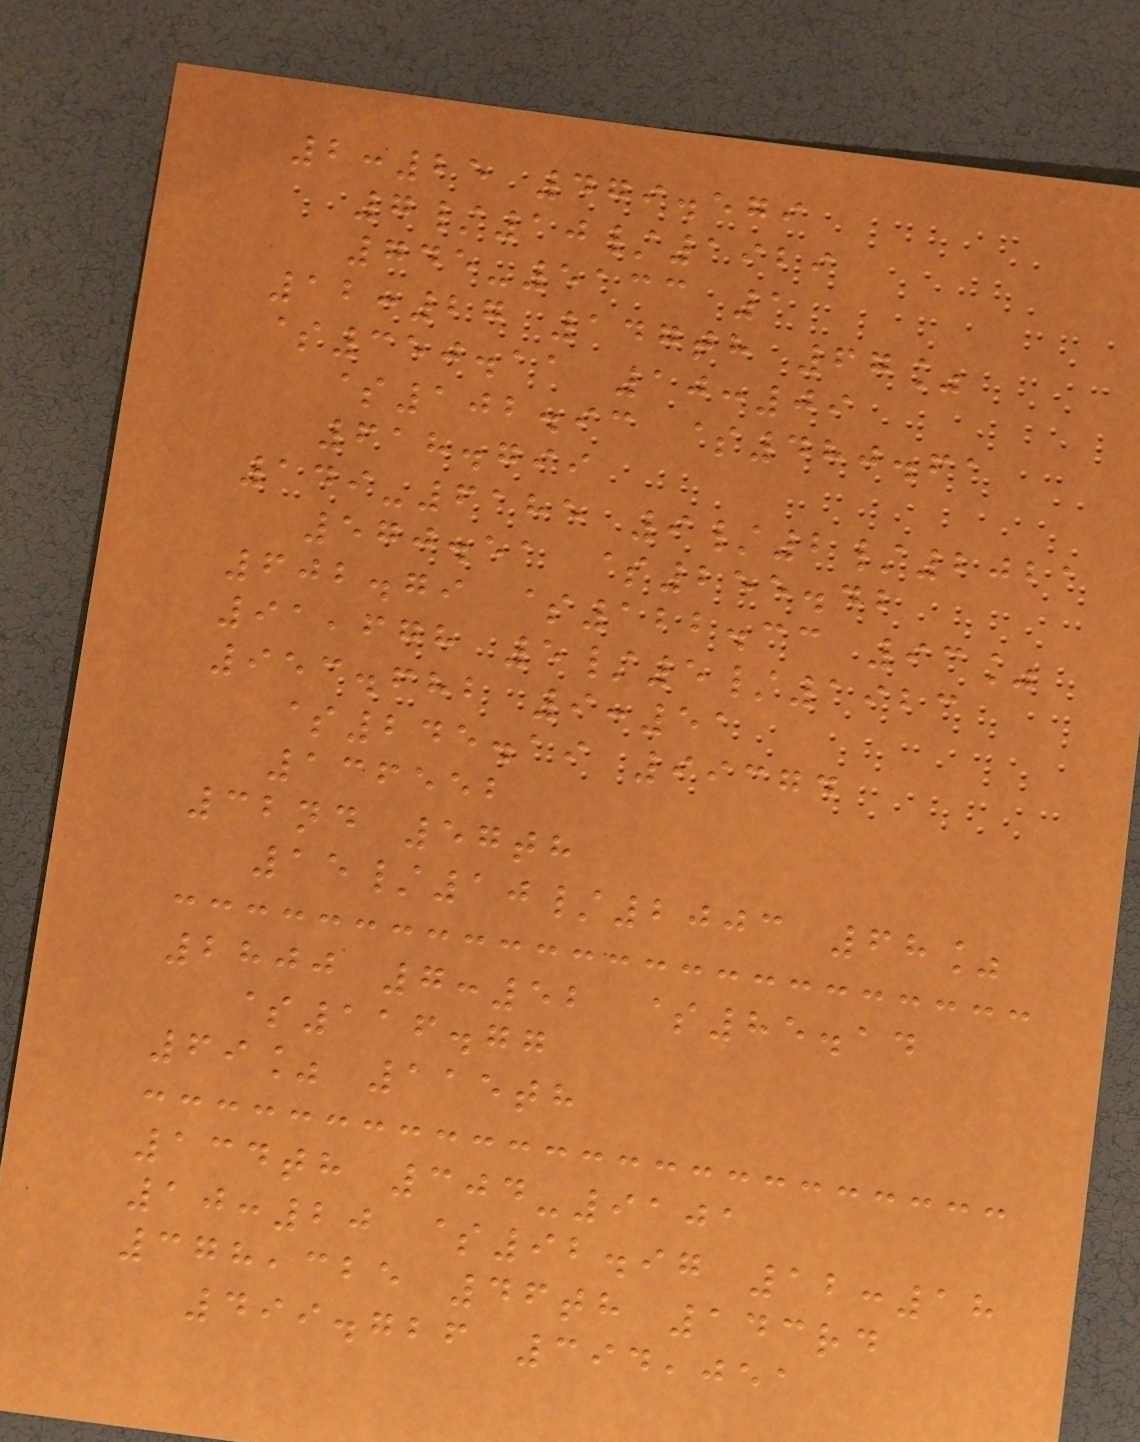2:25 479.579
7/10/1929
745-5133 1
12:27 147th 67%
$350.11 10:09
$102.93 $480.61
618.799
149-6185 9/2/2021
570.51 $255.42
602.79 $122.33 93%
91,678 5/5/1923
953.682 9:51
$245.19 99374
136552
32nd 57th
15/10/2003 68%
2800 7:52 $85.14
$116.77
69% 115th
134th 304-9101
10:20 $92.97 12:18
378,325 46th 143rd
499.726 394,051
